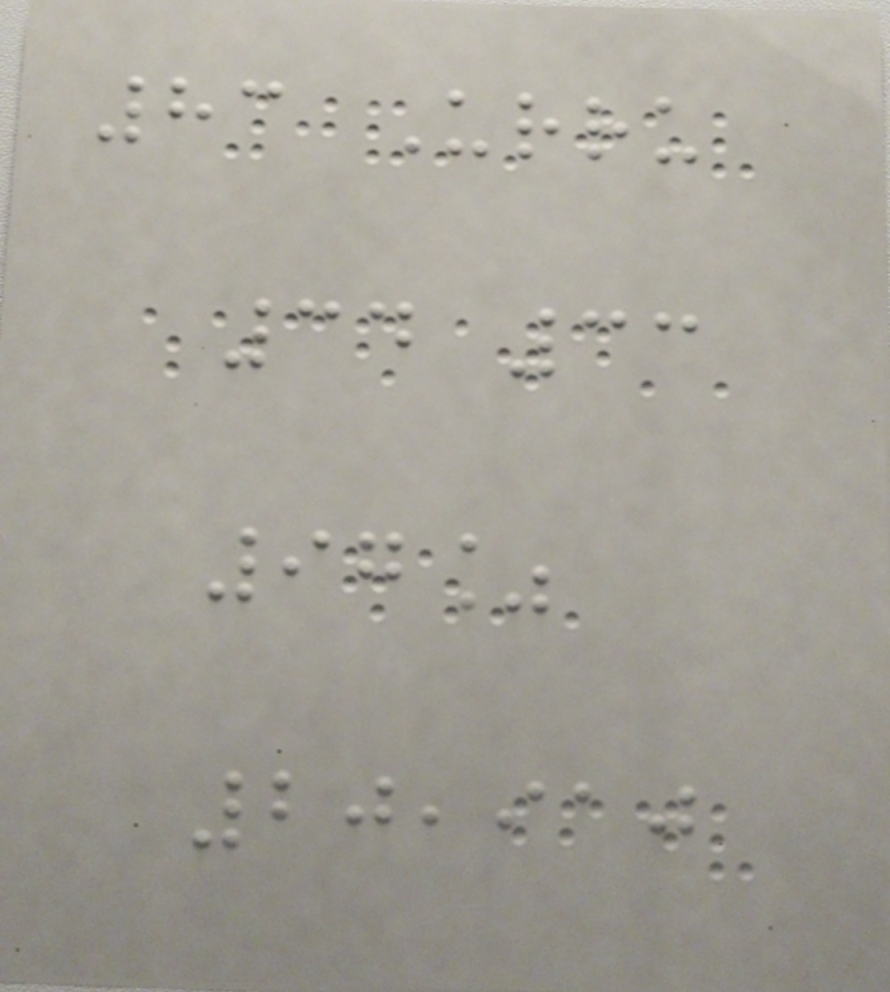83 Urru
34 33
97%
20,910
